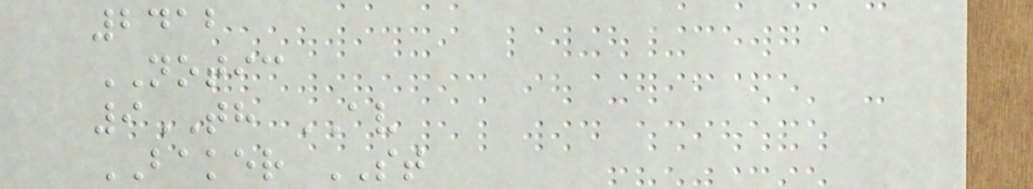2412
NOTIC
9TH AV
BAKER ST
